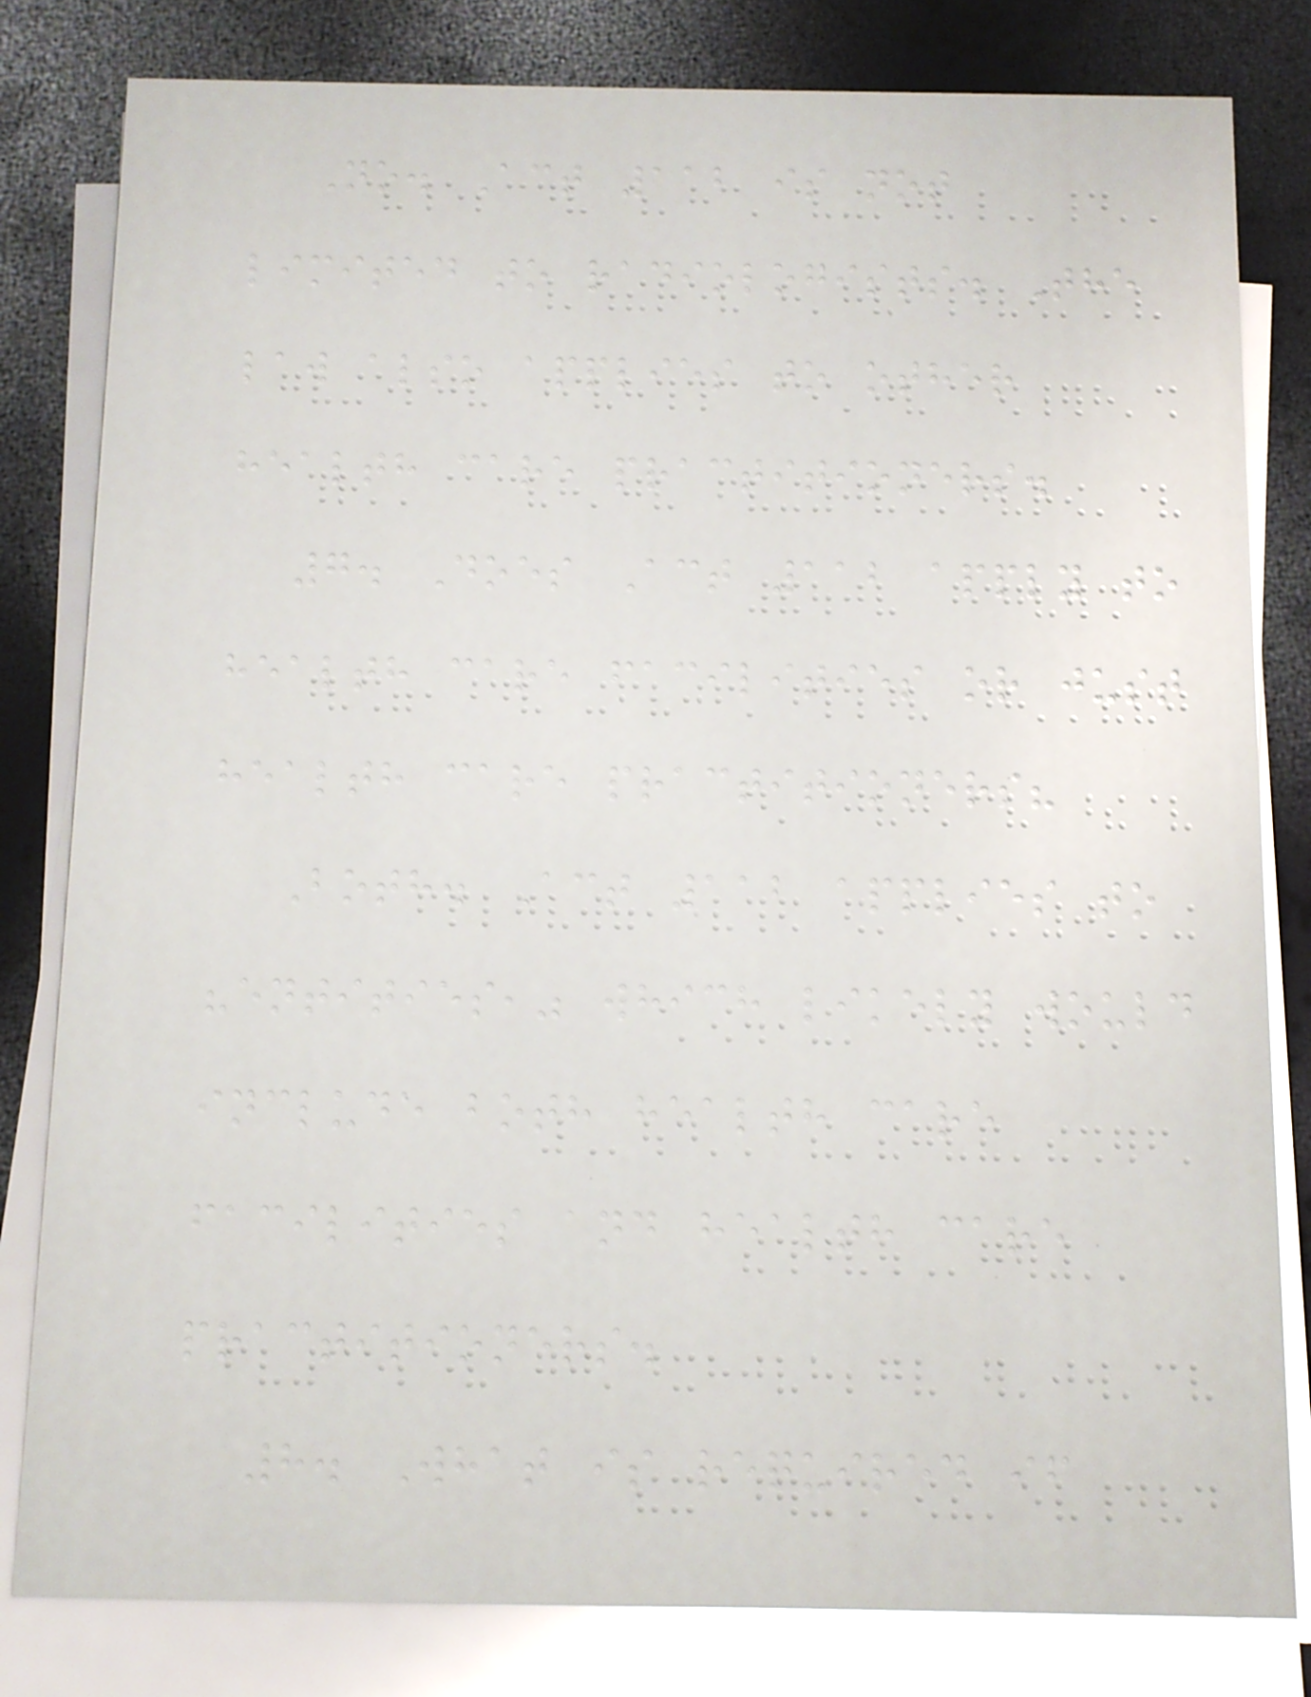No. Act 112 is not
limited to radiologists. The
law also applies to other
health care practitioners.
7. Does Act 112 apply to
health care facilities or just
health care practitioners?
Both. Act 112 applies to
"entities," which likely would
include both health care
facilities and health care
practitioners.
8. What is required if
